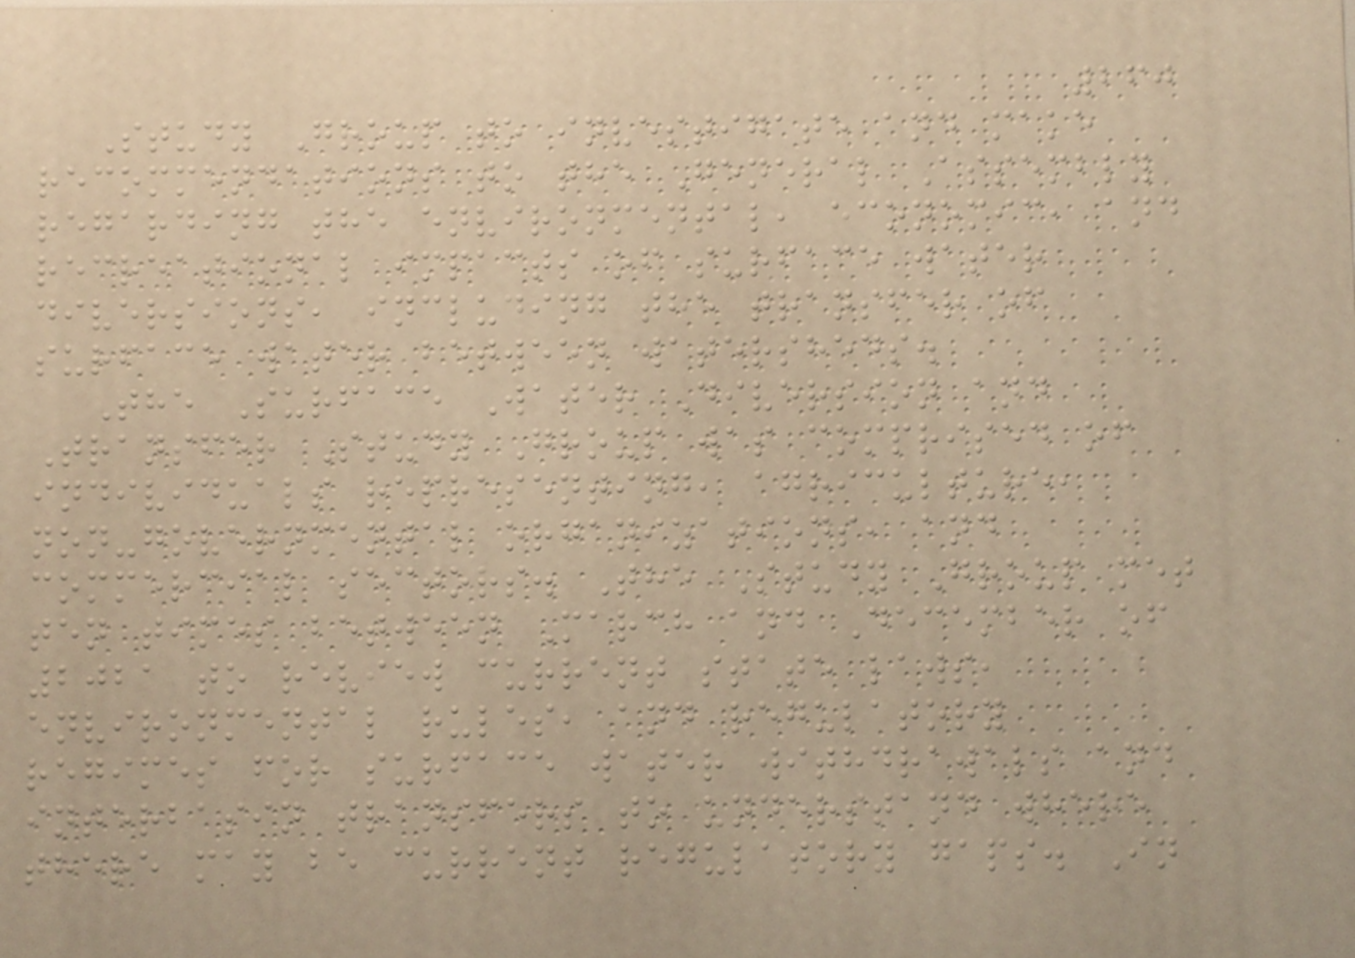260
Study Group to investigate and make
recommendations to the General Assembly
regarding the environmental, economic, and
recreational impacts of surface water
diversions, including the transfer of
surface water between watersheds.
The Surface Water Diversion and
Transfer Study Group was comprised of
individuals representing, agriculture,
non-governmental organizations, and
commercial sectors. The Study Group met
ten times between March and December of
2021 to review current state laws,
environmental rules, and regulatory
regimes for surface water withdrawals and
interbasin transfers to understand where
there may be current regulatory gaps. In
